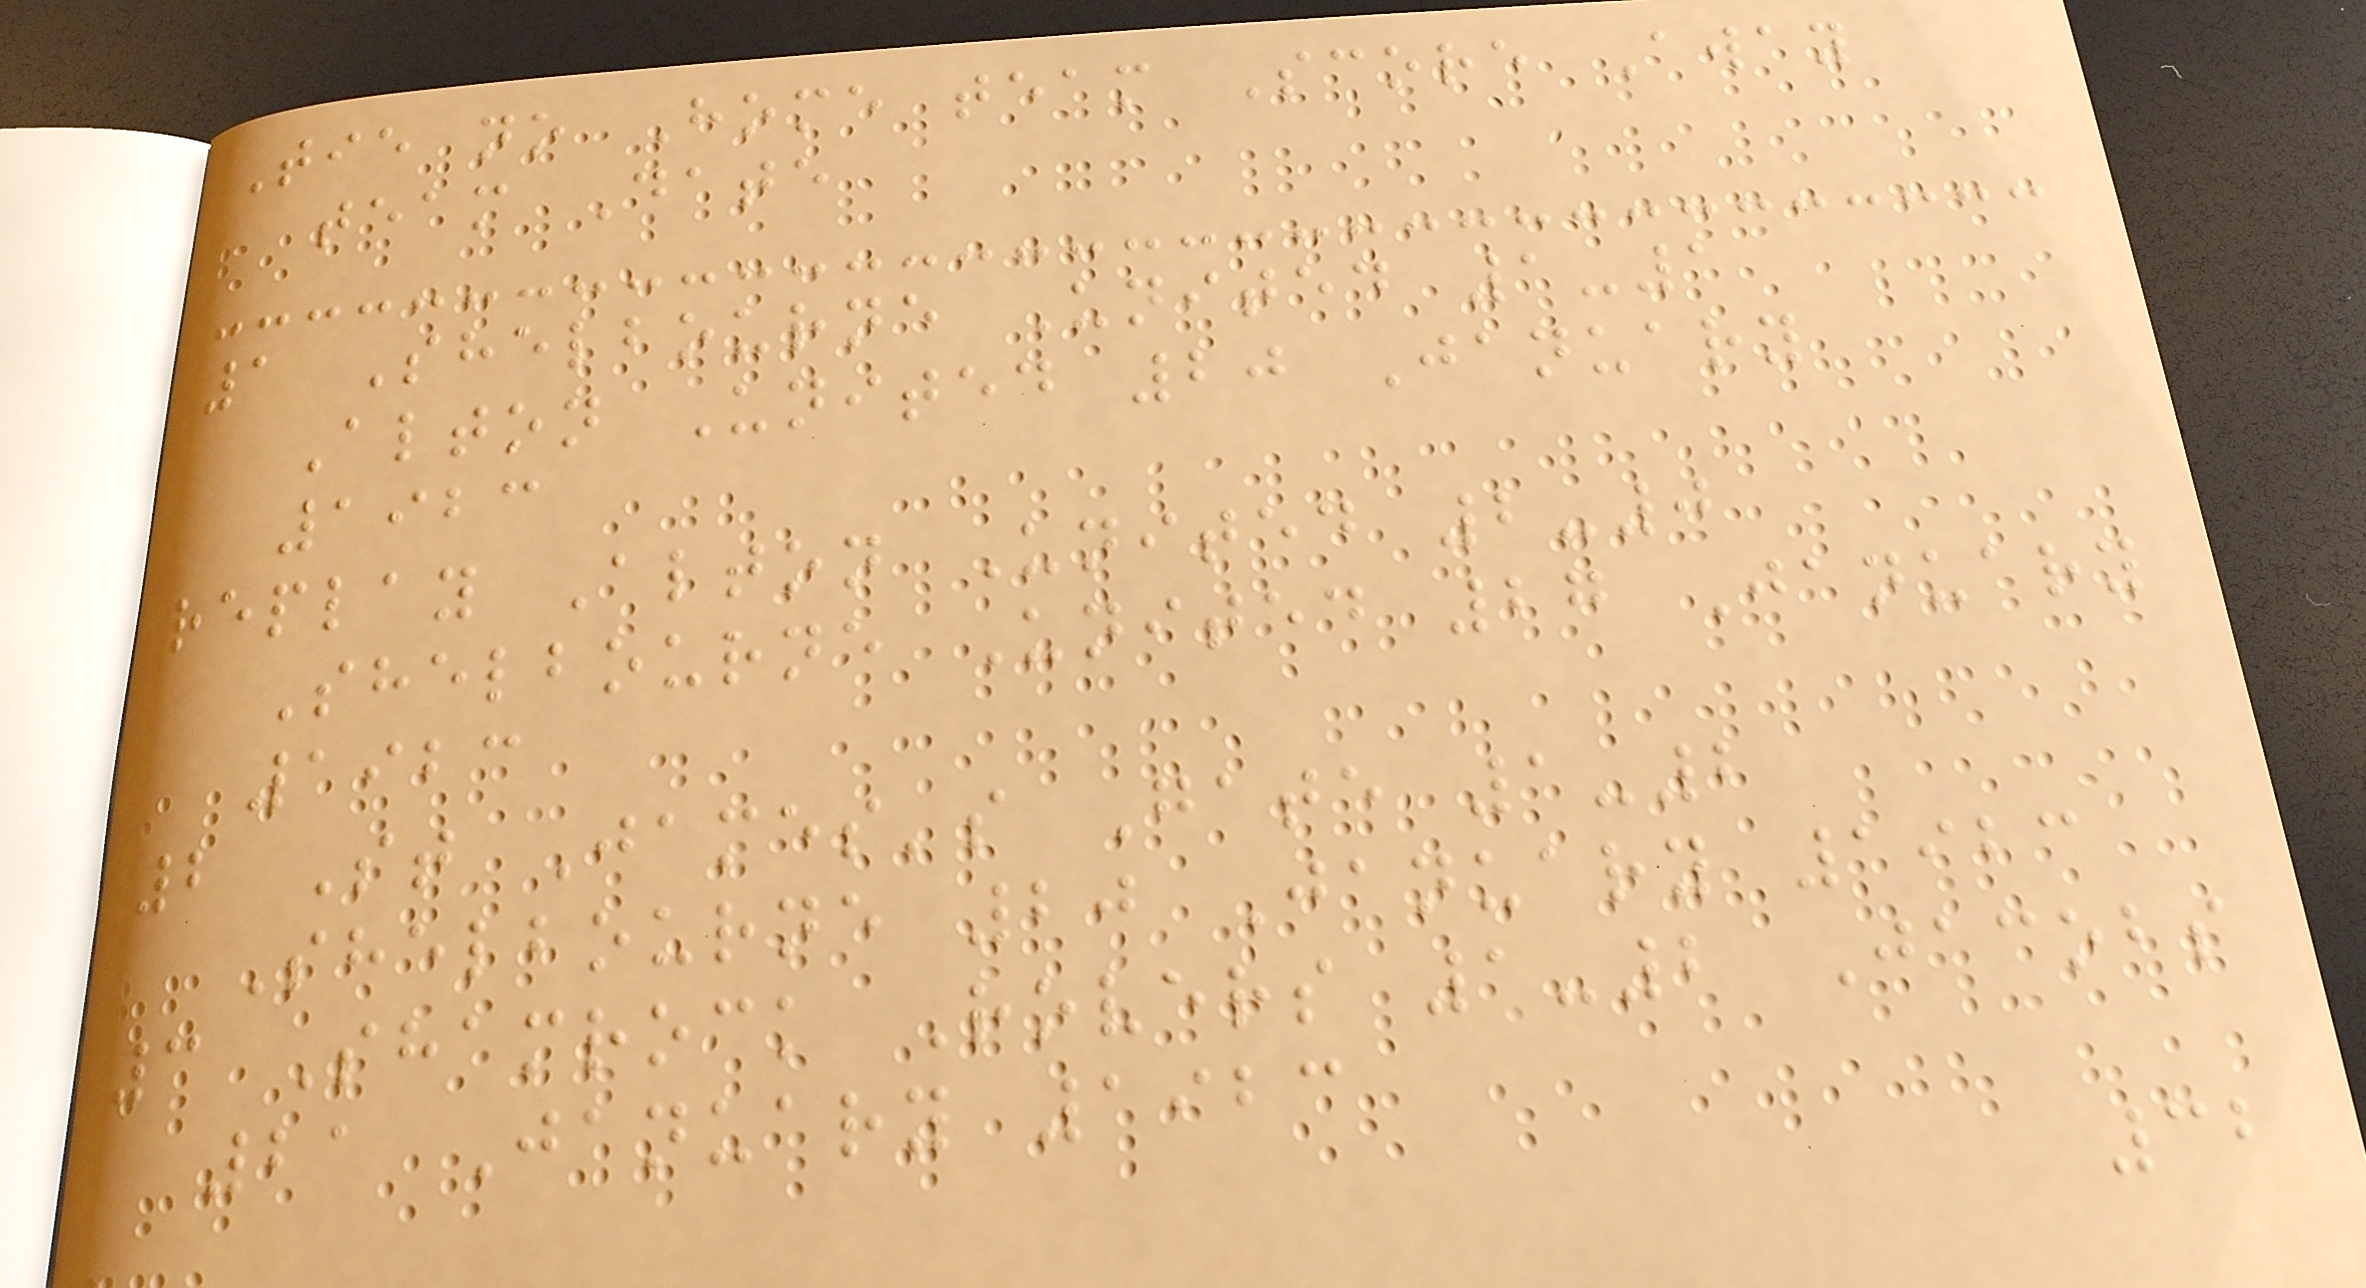Tie no Home team Score Away
team Date
1 Shelbourne United 1-1
Alton United 20 January
1923
replay Alton United 2-0
Shelbourne United 27 January
1923
2 St James's Gate 1-2
Shelbourne 20 January 1923
3 Shamrock Rovers 1-2 Jacobs
21 January 1923
32
